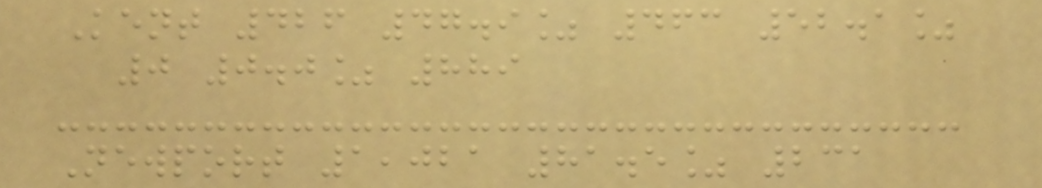Kent 426 47.9% 463 52.1%
0 0.0% 889
Newport 1,021 81.5% 231
